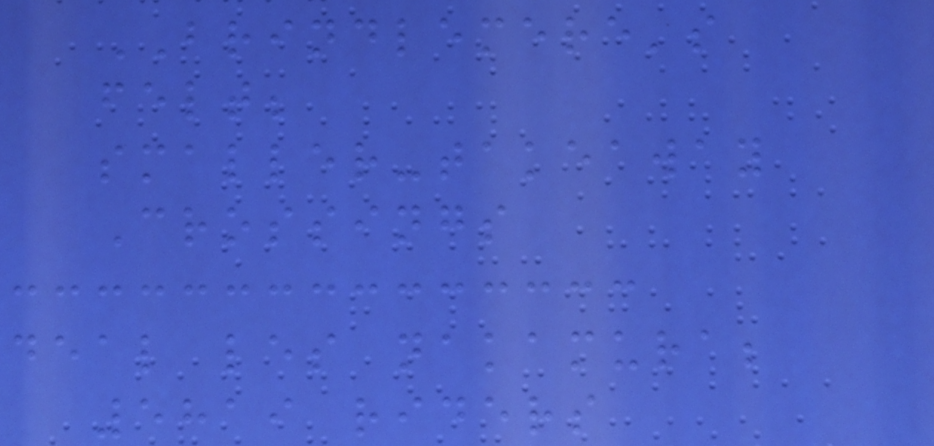BRINDLEMERE's
felt;
smaller-takeaway
Crossings
deal les nakamura;
5819 riders
